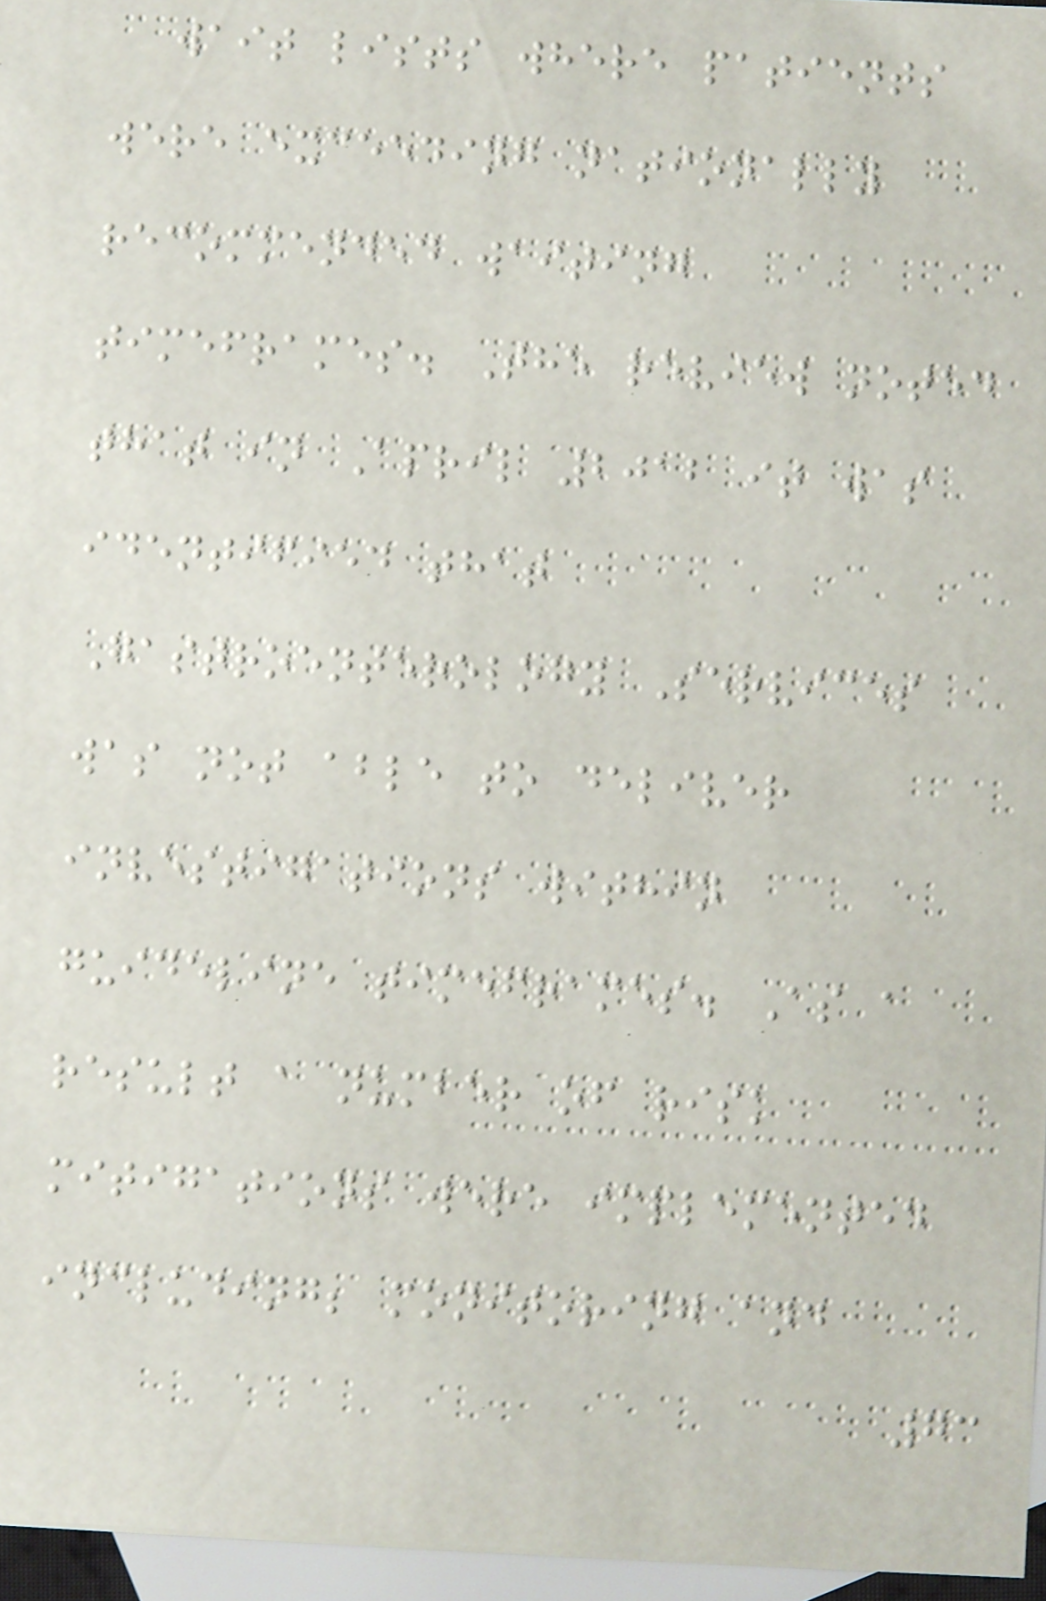wait lists where patients
were exceeding nationally
recommended waiting
timeframes. The review noted
that in April 2012 it was
identified that
Gastroenterology Services
was not able to deliver
investigations within
guideline timeframes. As a
result a number of risk
mitigations were implemented
including; monitoring and
73
